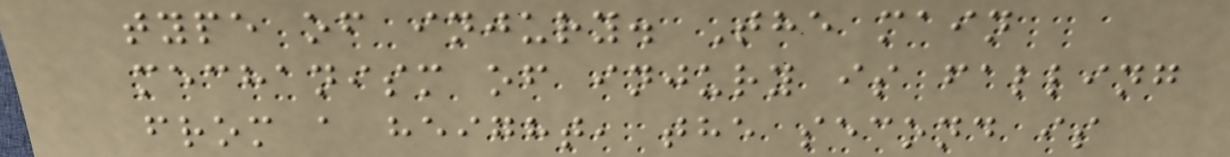type of injury. The main
mechanism of injury is falling
from a height, the second is
